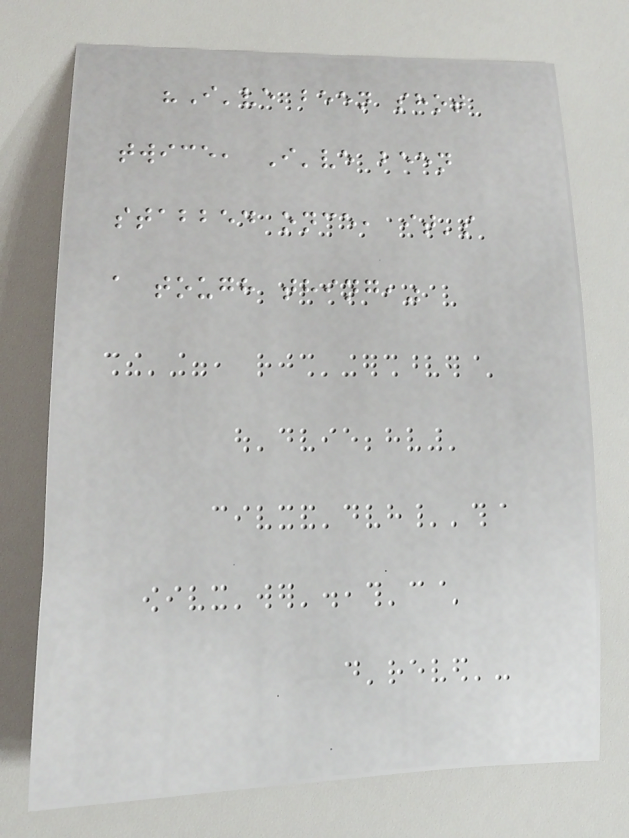"I've been shot
twice, I've been
stabbed once, it's
a tough thing,"
